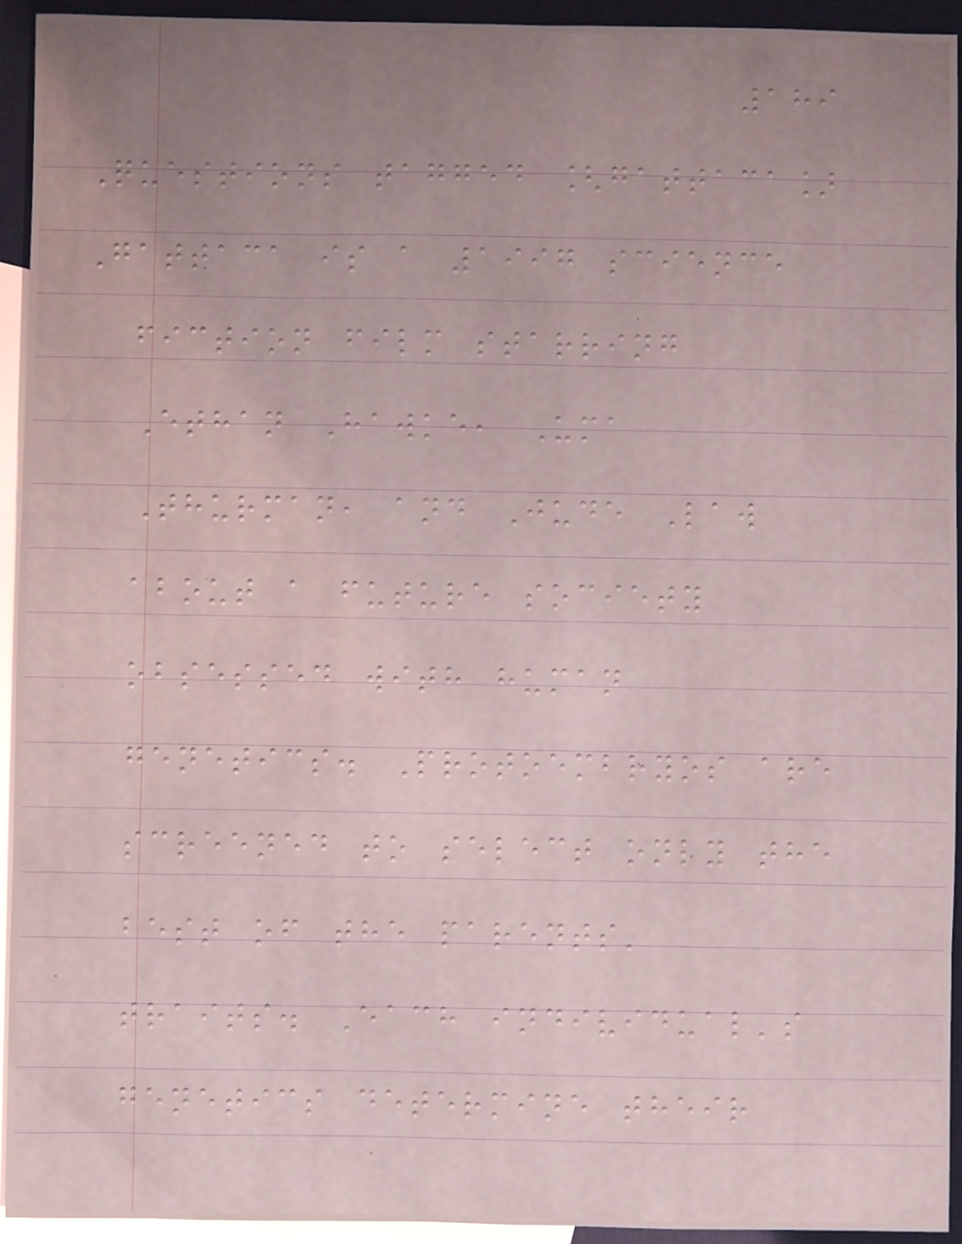189
Questions tagged [gattaca]
Gattaca is a 1997 science
fiction film starring
Ethan Hawke, Uma
Thurman, and Jude Law
about a future society
obsessed with human
genetics. Protoembryos are
screened to select only the
best of the parents'
traits. Each individual's
genetics determine their
